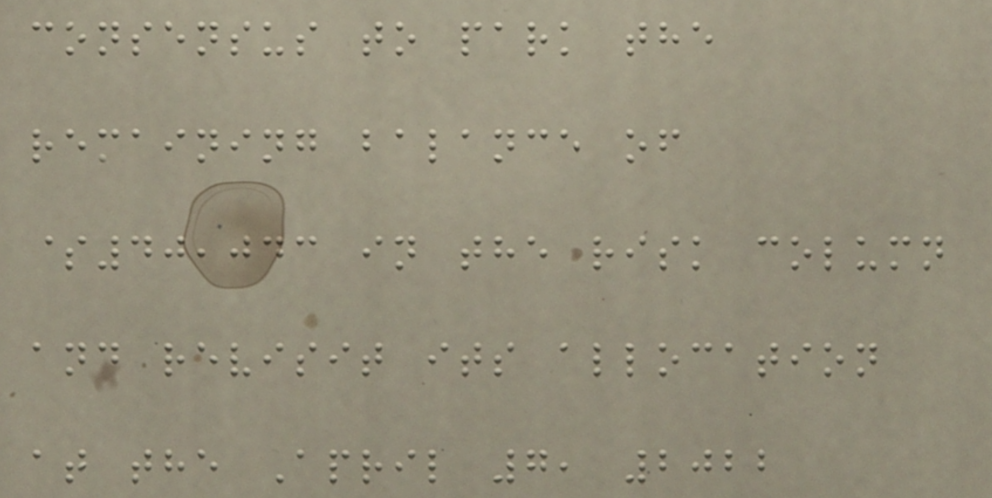consensus to park the
remaining balance of
$40,043 in the risk column
and revisit its allocation
at the April 7, 2022
